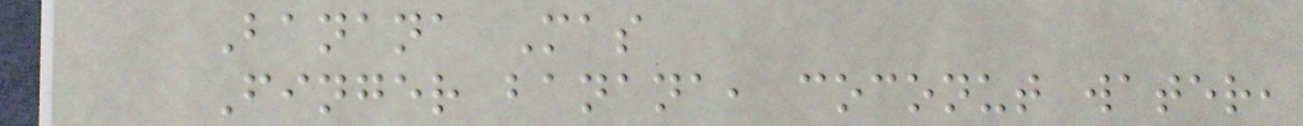Banana Mas
Finger banana, coconut water,
